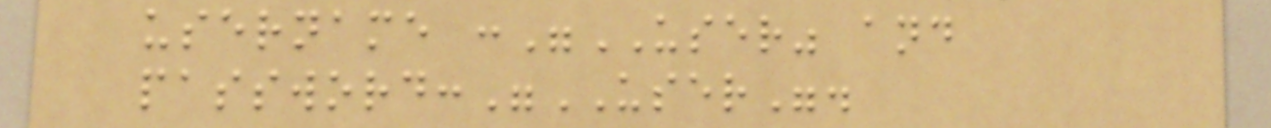username :"USER" and
password:"USER".
